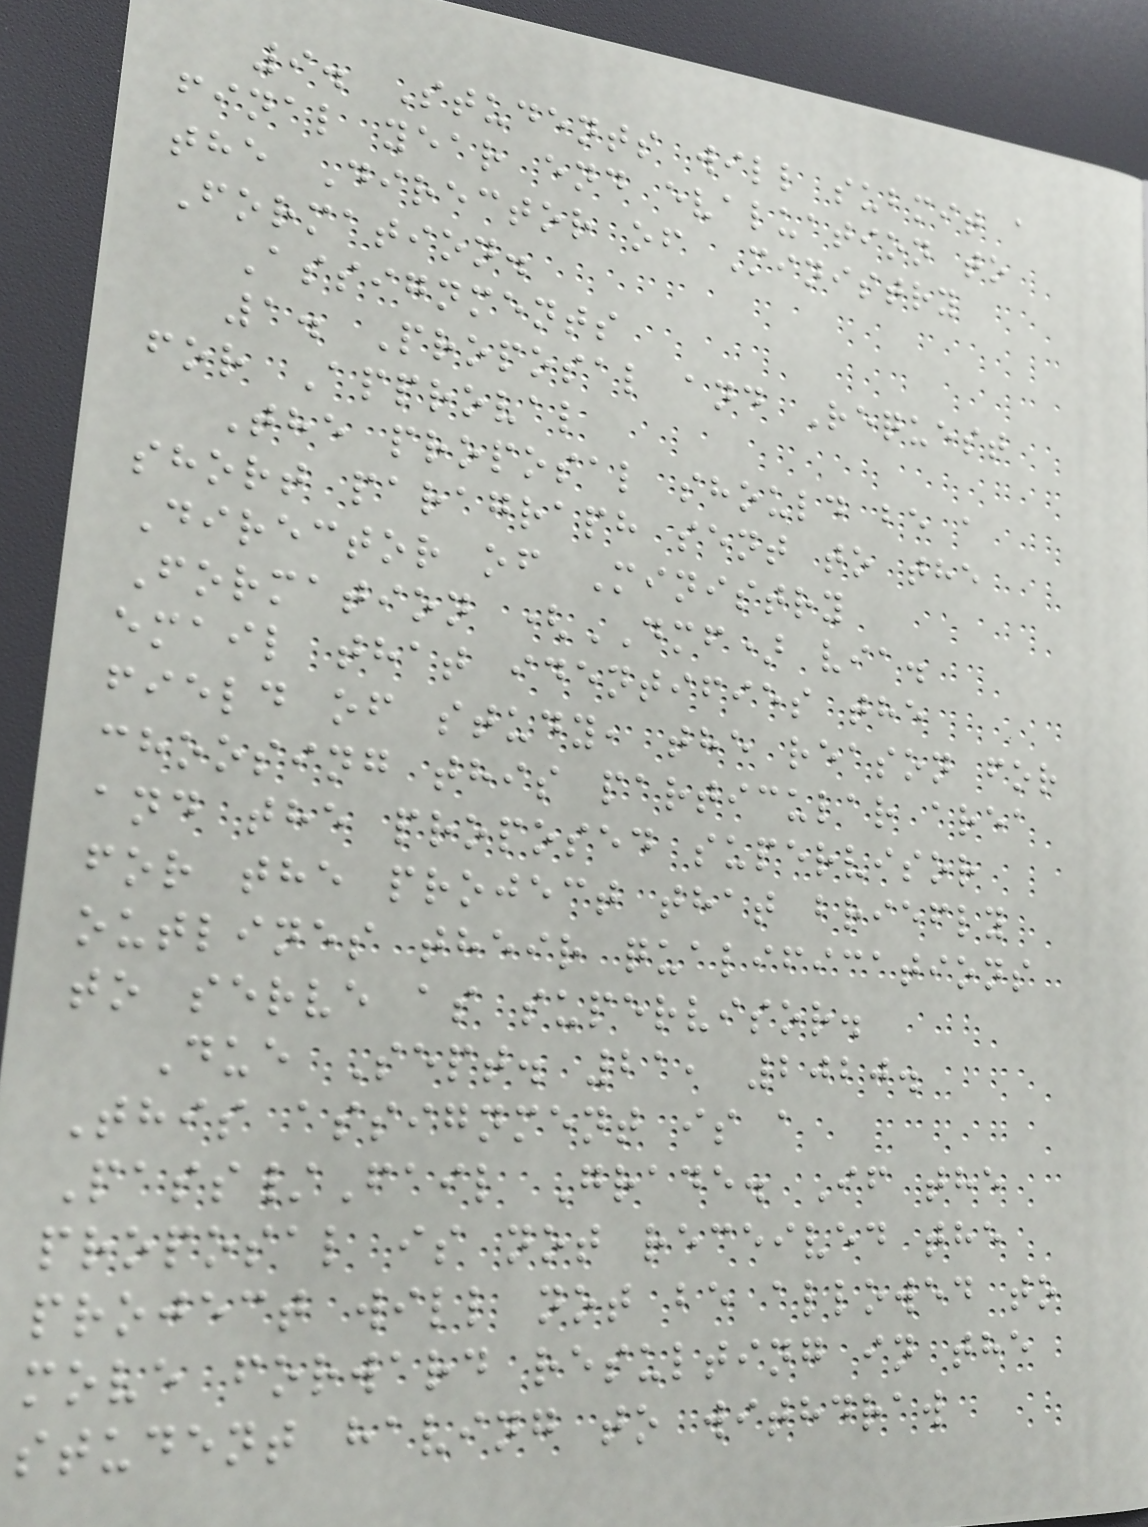9. Students will submit a
final year end evaluation to
the Director of Ministry
Formation.
Assignments
1. Proposal and Request
for Approval
The proposal should be a
short paragraph sent to the
Director of Ministry
Formation (DMF) via.
email that identifies the
field of study, the reason for
choosing this particular area
and the proposed supervisor
for the project that briefly
outlines their qualifications
to serve as supervisor.
Due Sept. 21, 2020.
This assignment is a
Pass/Fail Grade. If the
proposal is not received the
project will not be allowed to
move forward resulting in the
student having to withdraw
